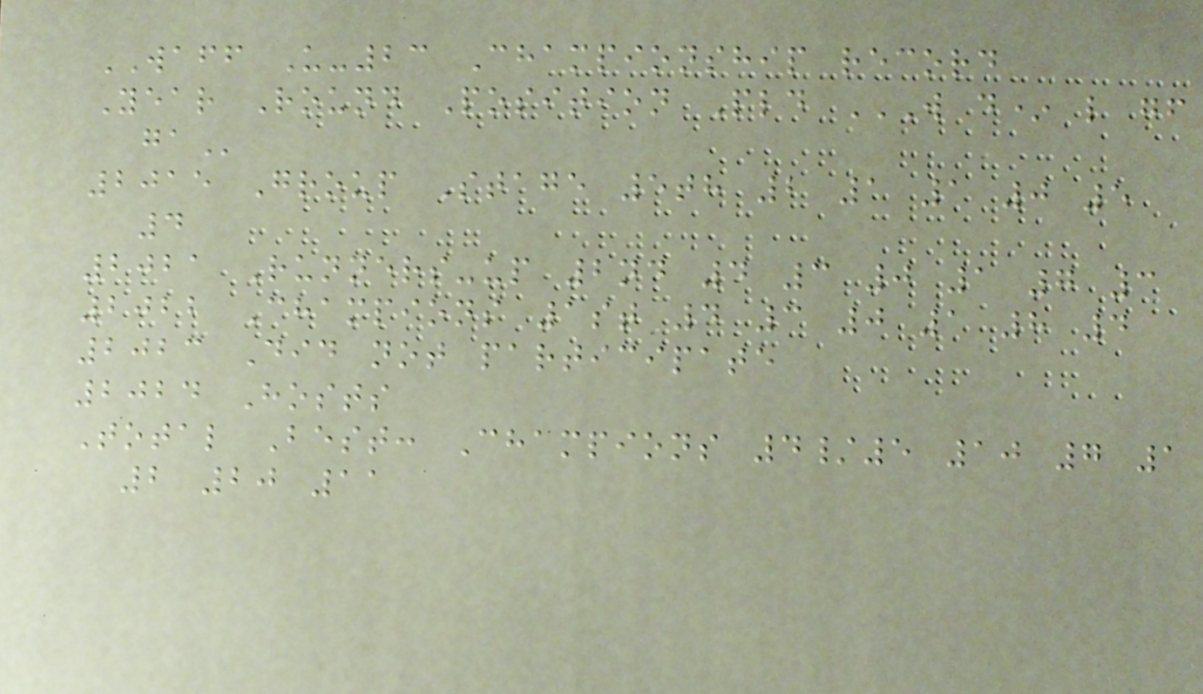WAFF U-23 Championship record
Year Round Position Pld W D* L GF
GA
2015 Group Stage 5th 2 1 1 0 5
4
2021 Runners-up 2nd 4 3 0 1 7 3
2022 Champions 1st 4 3 0 1 8 4
2023 Did not participate
2024 Hosts
Total Best: Champions 4/5 10 7 1
2 20 11
